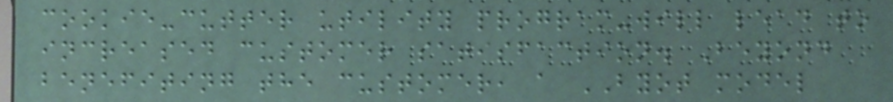cookie-cutter utility program-will lead to
increased customer satisfaction. Beyond
benefiting the customer, a BYOT model
